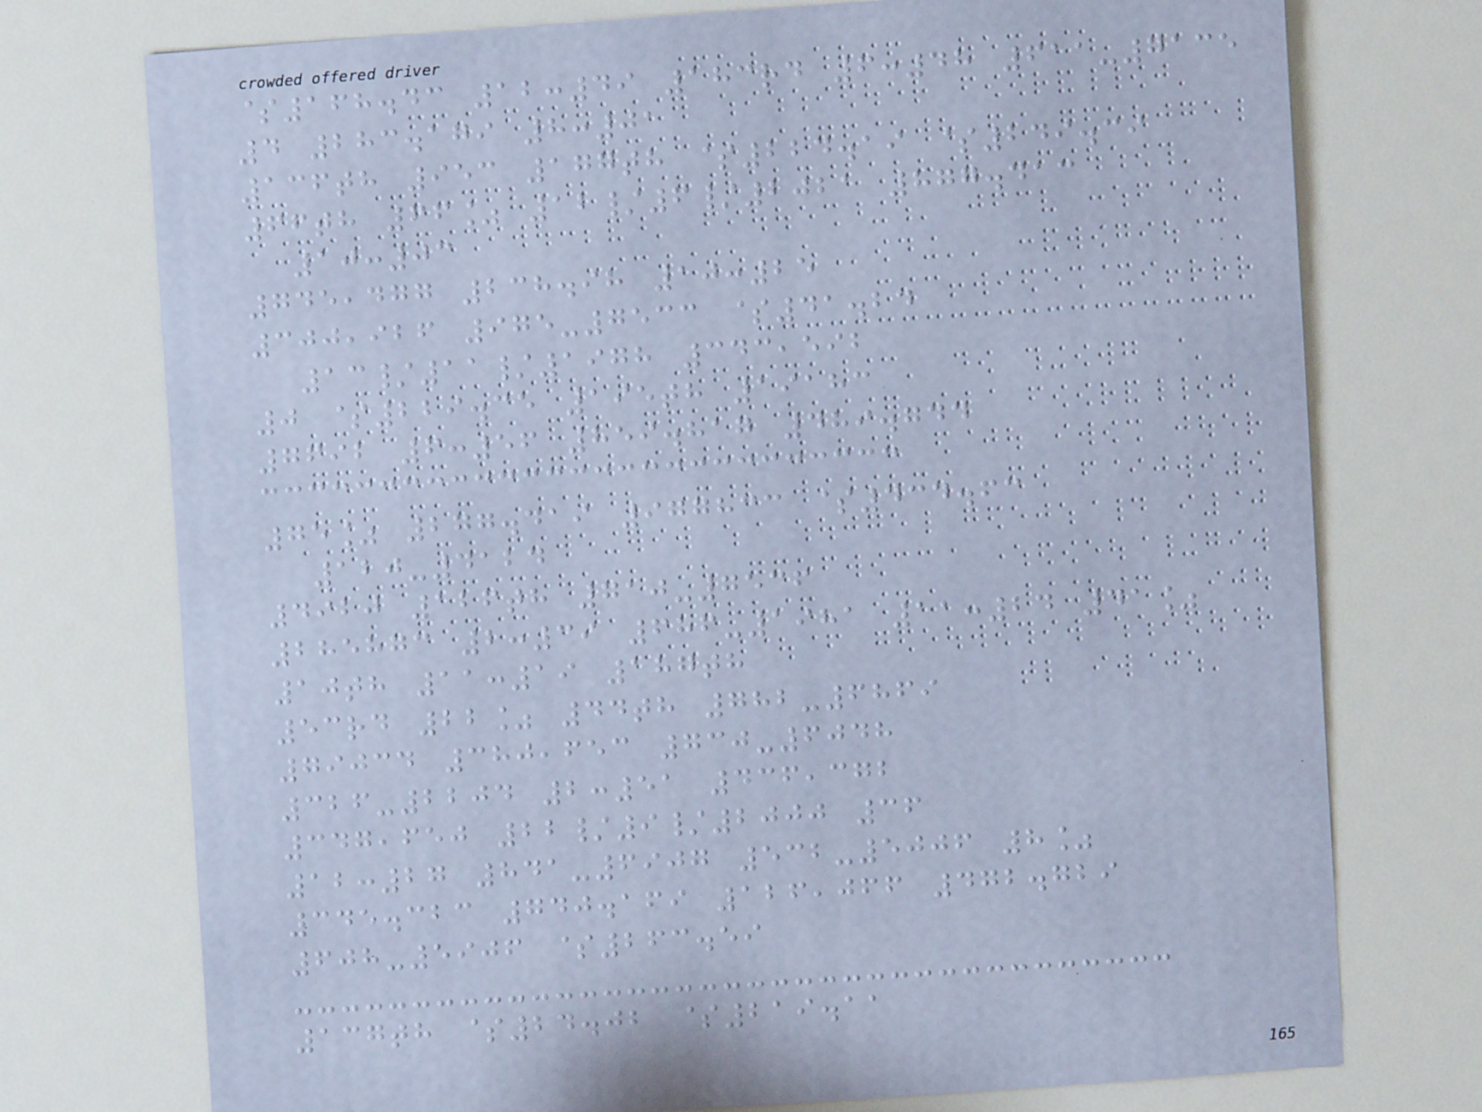$168.43 12:49 183rd 6:48 611-7135
4 283.179 8:01
136th 953 177th $224.19 $249.39
66th 66% 12/6/2021 877.413
10:03
745,477 238.98 10:25
300,926 975-7533 $41.24
13/11/1978 343,592
0 $229.35 195th 19183
7692 6:56 859.817 489.744
75% 277.419 977833 $434.63
120-4124
4920 126th 710-7536
285873 2:39 686-1981 11:24 41%
10th 11:19 187th
53rd 22% 44th 782-6869
79034 380,653 730-6048
326-2204 2:51 436,372
347,650 22/9/2000 36
12:27 841-6907 532-5006 8%
345.323 740.169 126,066 472.729
608-5906 $263.59
137th $24.02 $219.11
